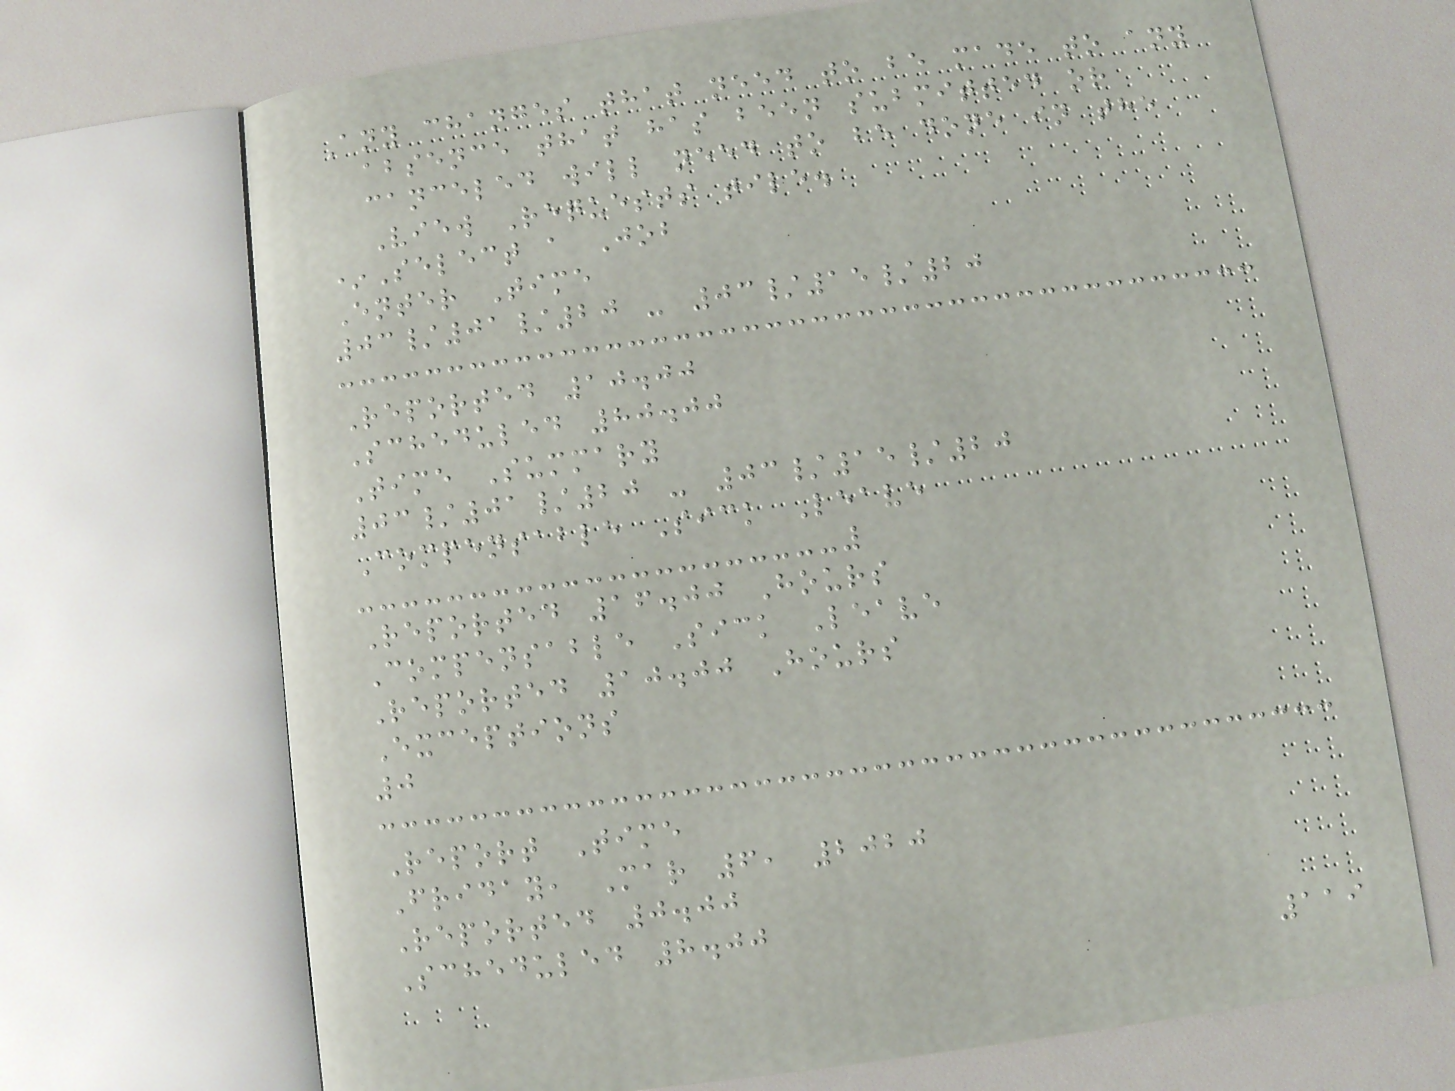Any changes that need to be made to any
absence that has been submitted or
canceled will need to be done in the
View Requests tile.
*Select a Job
Enter Time
03/01/20 - 03/15/20
Reported 10.00
Scheduled 80.00
Time Summary
03/01/20 - 03/15/20
Compensable Sick Leave
Reported 16.00 Hours
Compensable Sick Leave
Reported 10.00 Hours
Exceptions
0
Report Time
Friday, Mar 6, 2020
Reported 0.00
Scheduled 8.00
119
